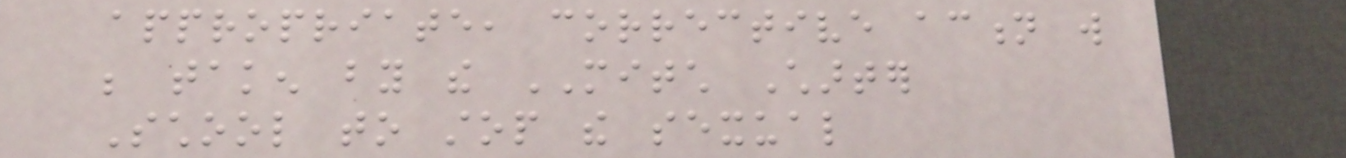appropriate, corrective action will
be taken by the MITCH Charter
School to stop the sexual
